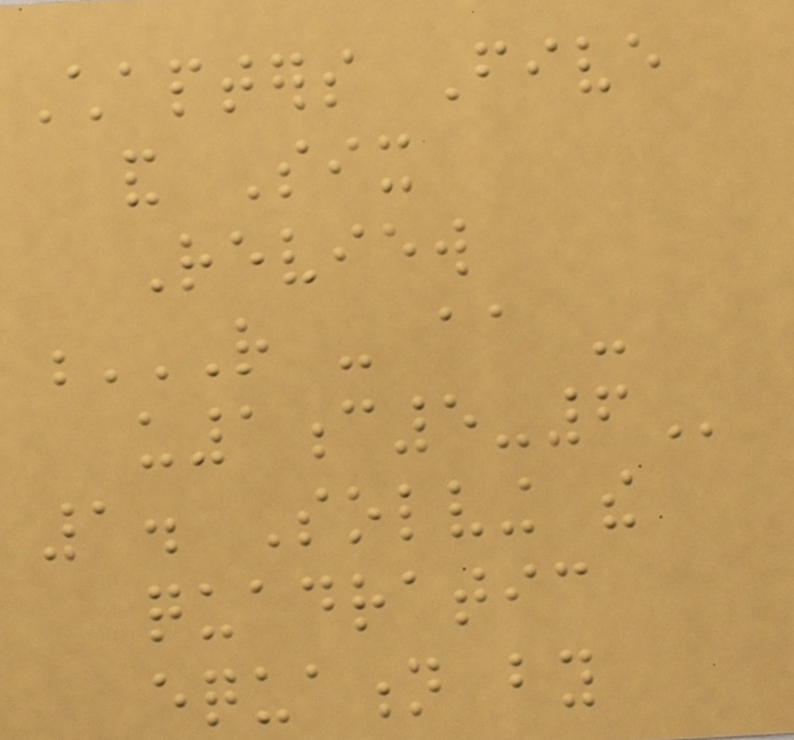Chapters Five
and Six
Review
R - AA -
U1C5-6
1. Solving the
quadratic
equation by
